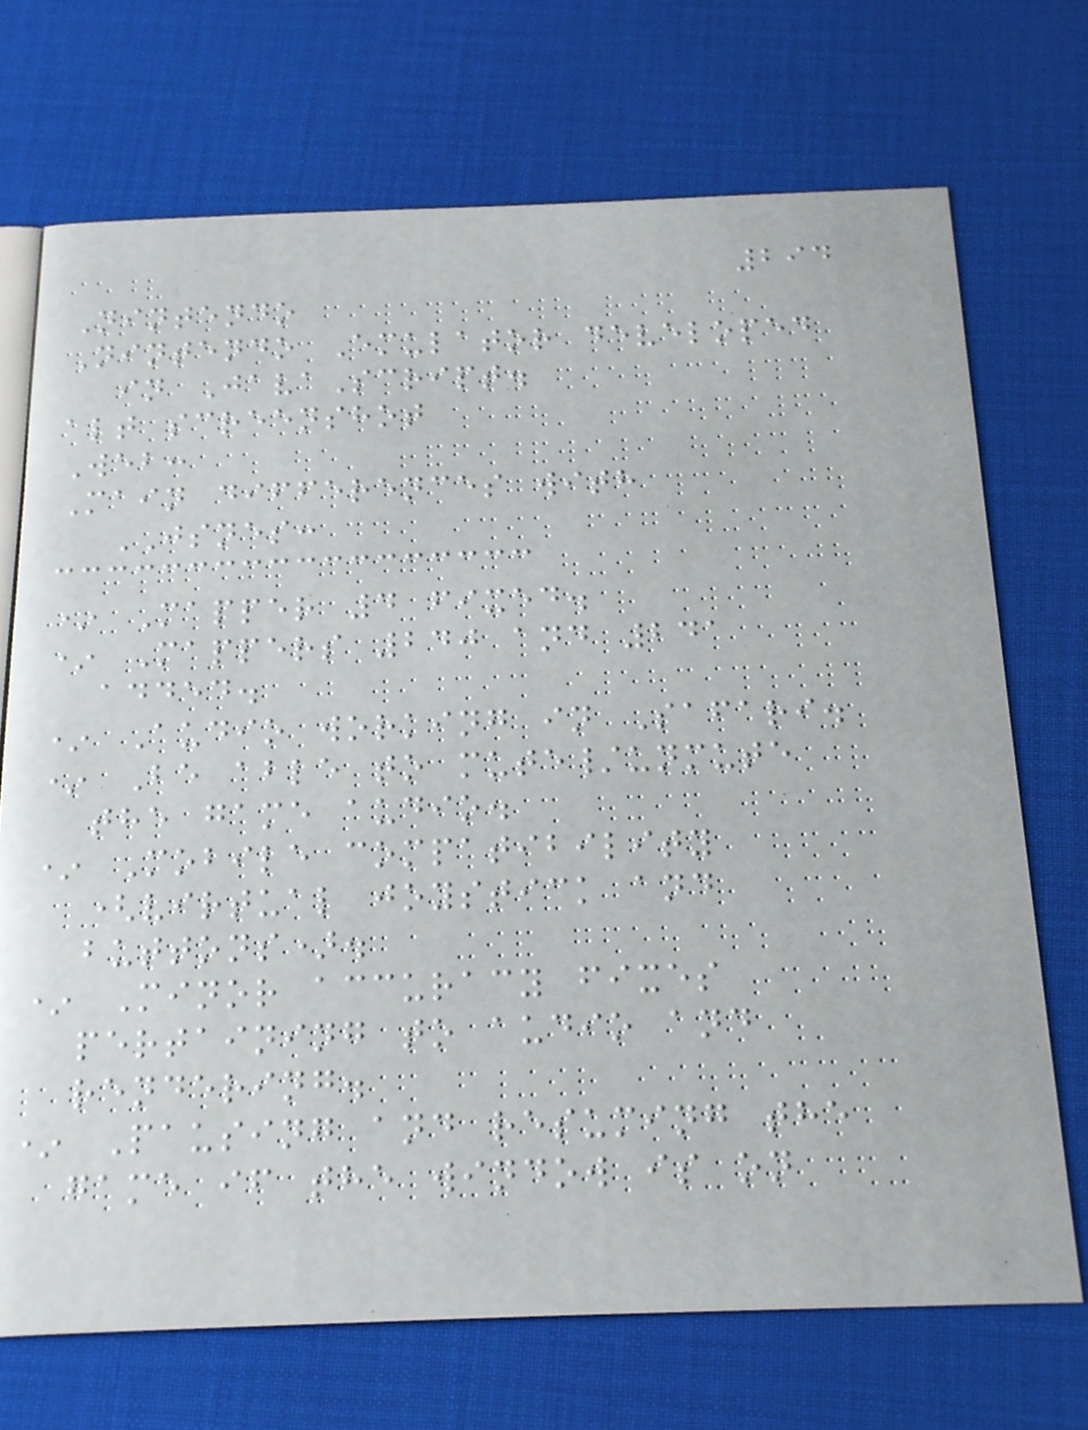294
Nintendo
Nintendo Emulator developed
in JavaScript.
alt screenshot
Web:
Main differences with
JSNES:
* Mapper 4 fixed.
* Mappers 240 and 241
added.
* Audio working in Safari.
* Be able to mute/unmute
the game audio.
* Mobile compatibility
(virtual joystick and
buttons).
* Minor accuracy fixes
pertaining to audio and
rendering.
* Pausing and resuming the
game if the window is on
